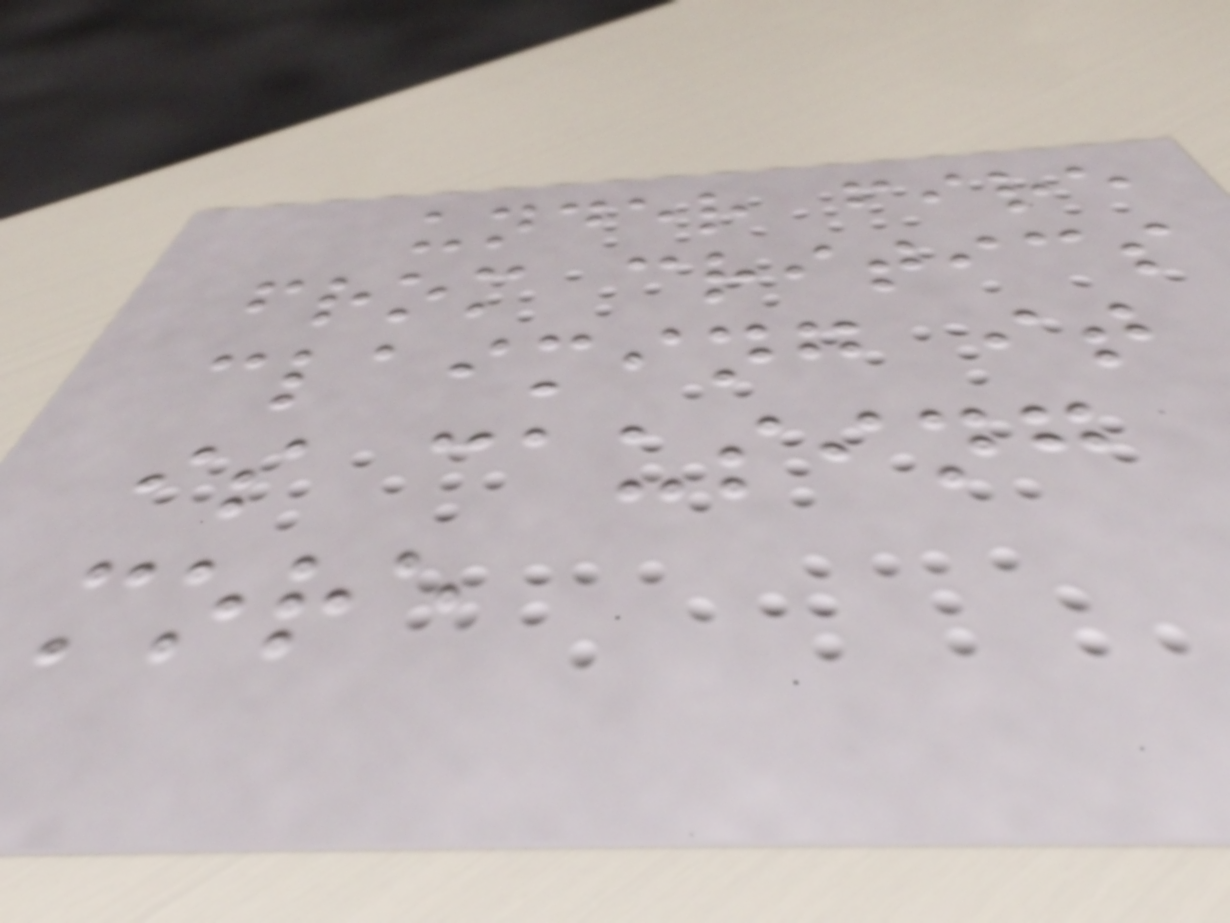under fire
from critics
claiming it
is causing
more
